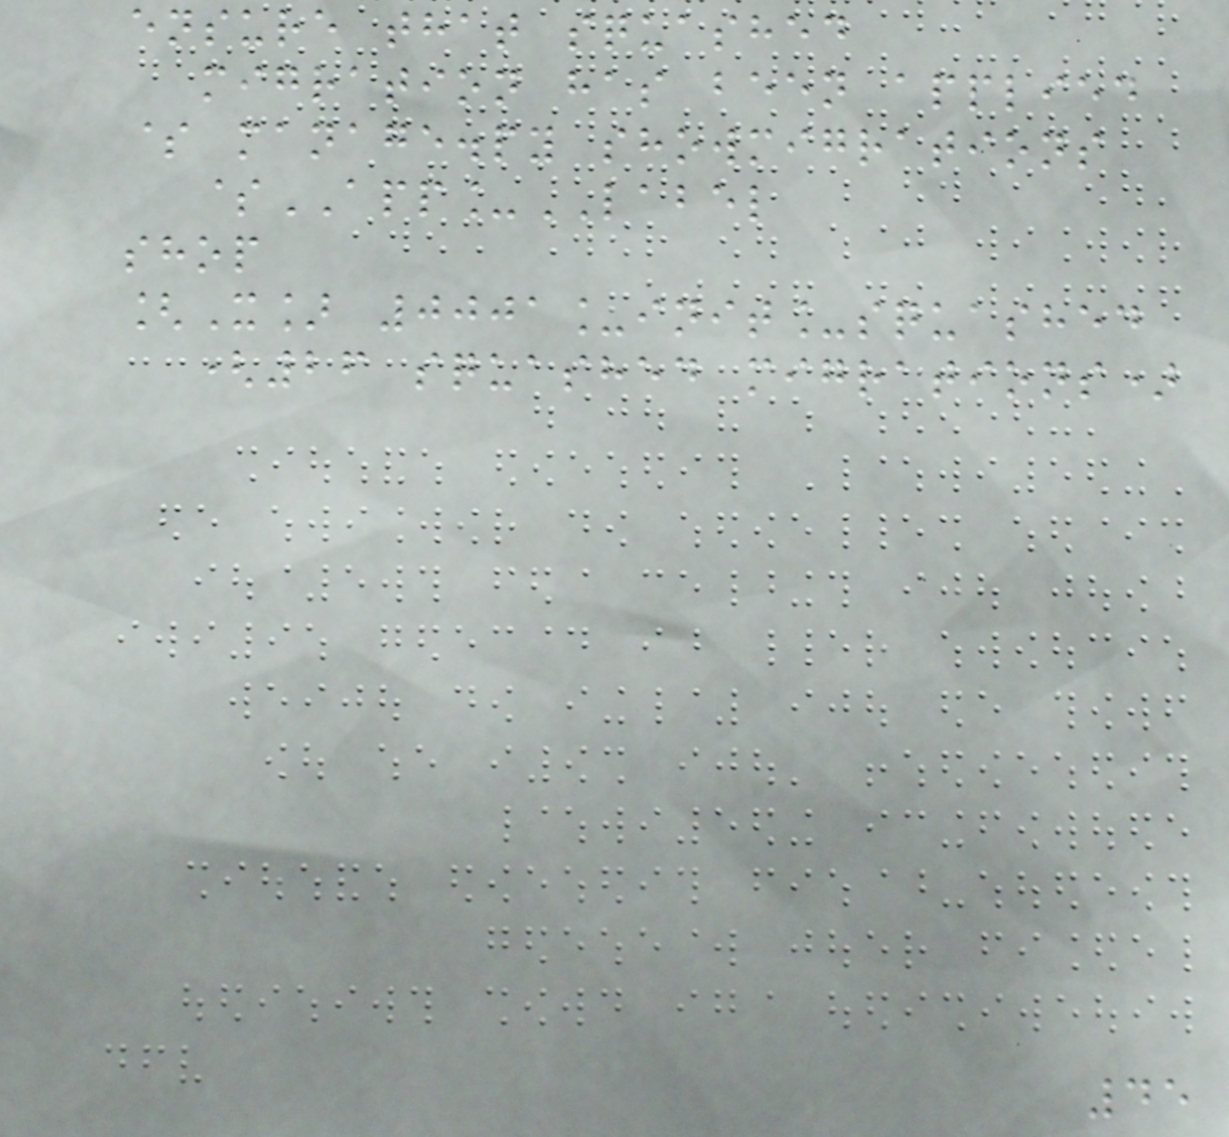ensure that squashed
migration has been applied
$ manage.py showmigrations
$APP_LABEL
shop
[X] 0001_init_squashed
(26 squashed migrations)
45
